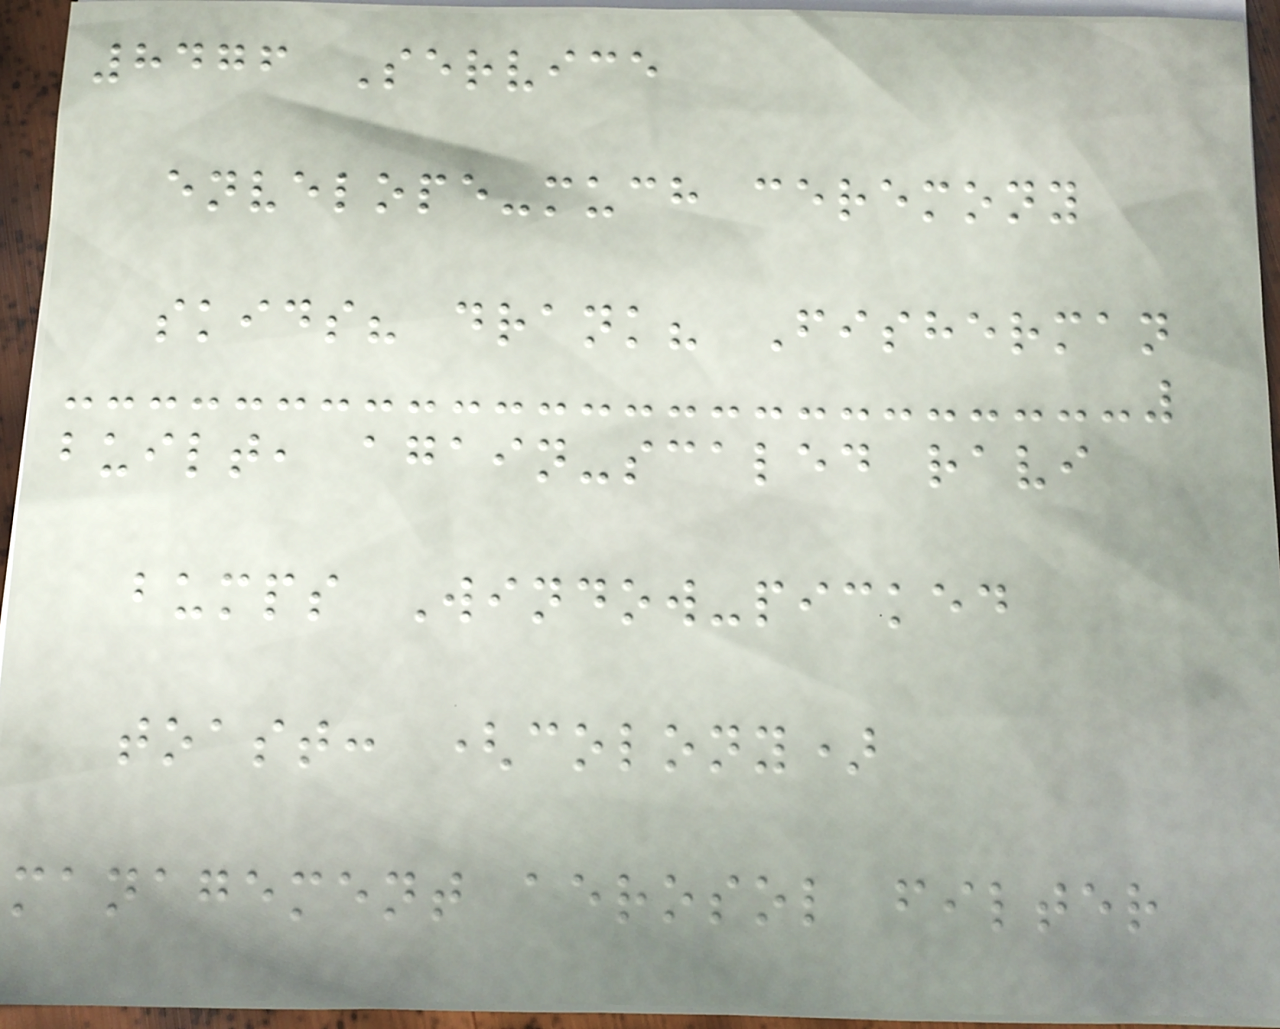8476 Service
envelope-much ceremony
skids? drank? Fisherman
built, again-scaled ravi
bumps Window-picked
toast: (colony)
management aerosol filter
